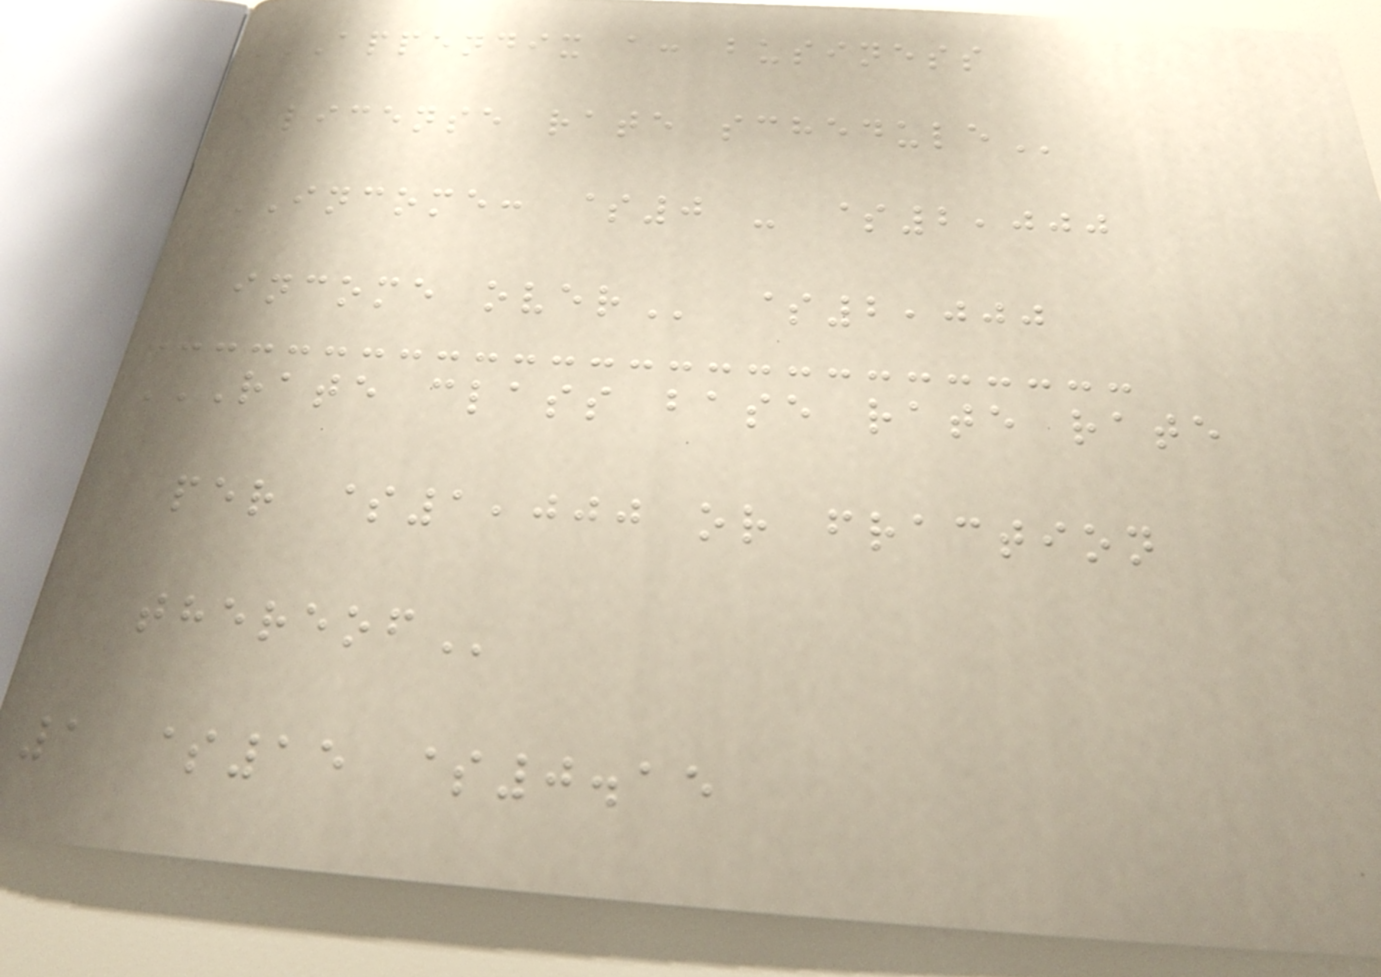APPENDIX A: BUSINESS
LICENSE RATE SCHEDULE
INCOME: $0 - $2,000
INCOME OVER $2,000
RATE CLASS BASE RATE RATE
PER $1,000 OR FRACTION
THEREOF
1 $15 $0.15
